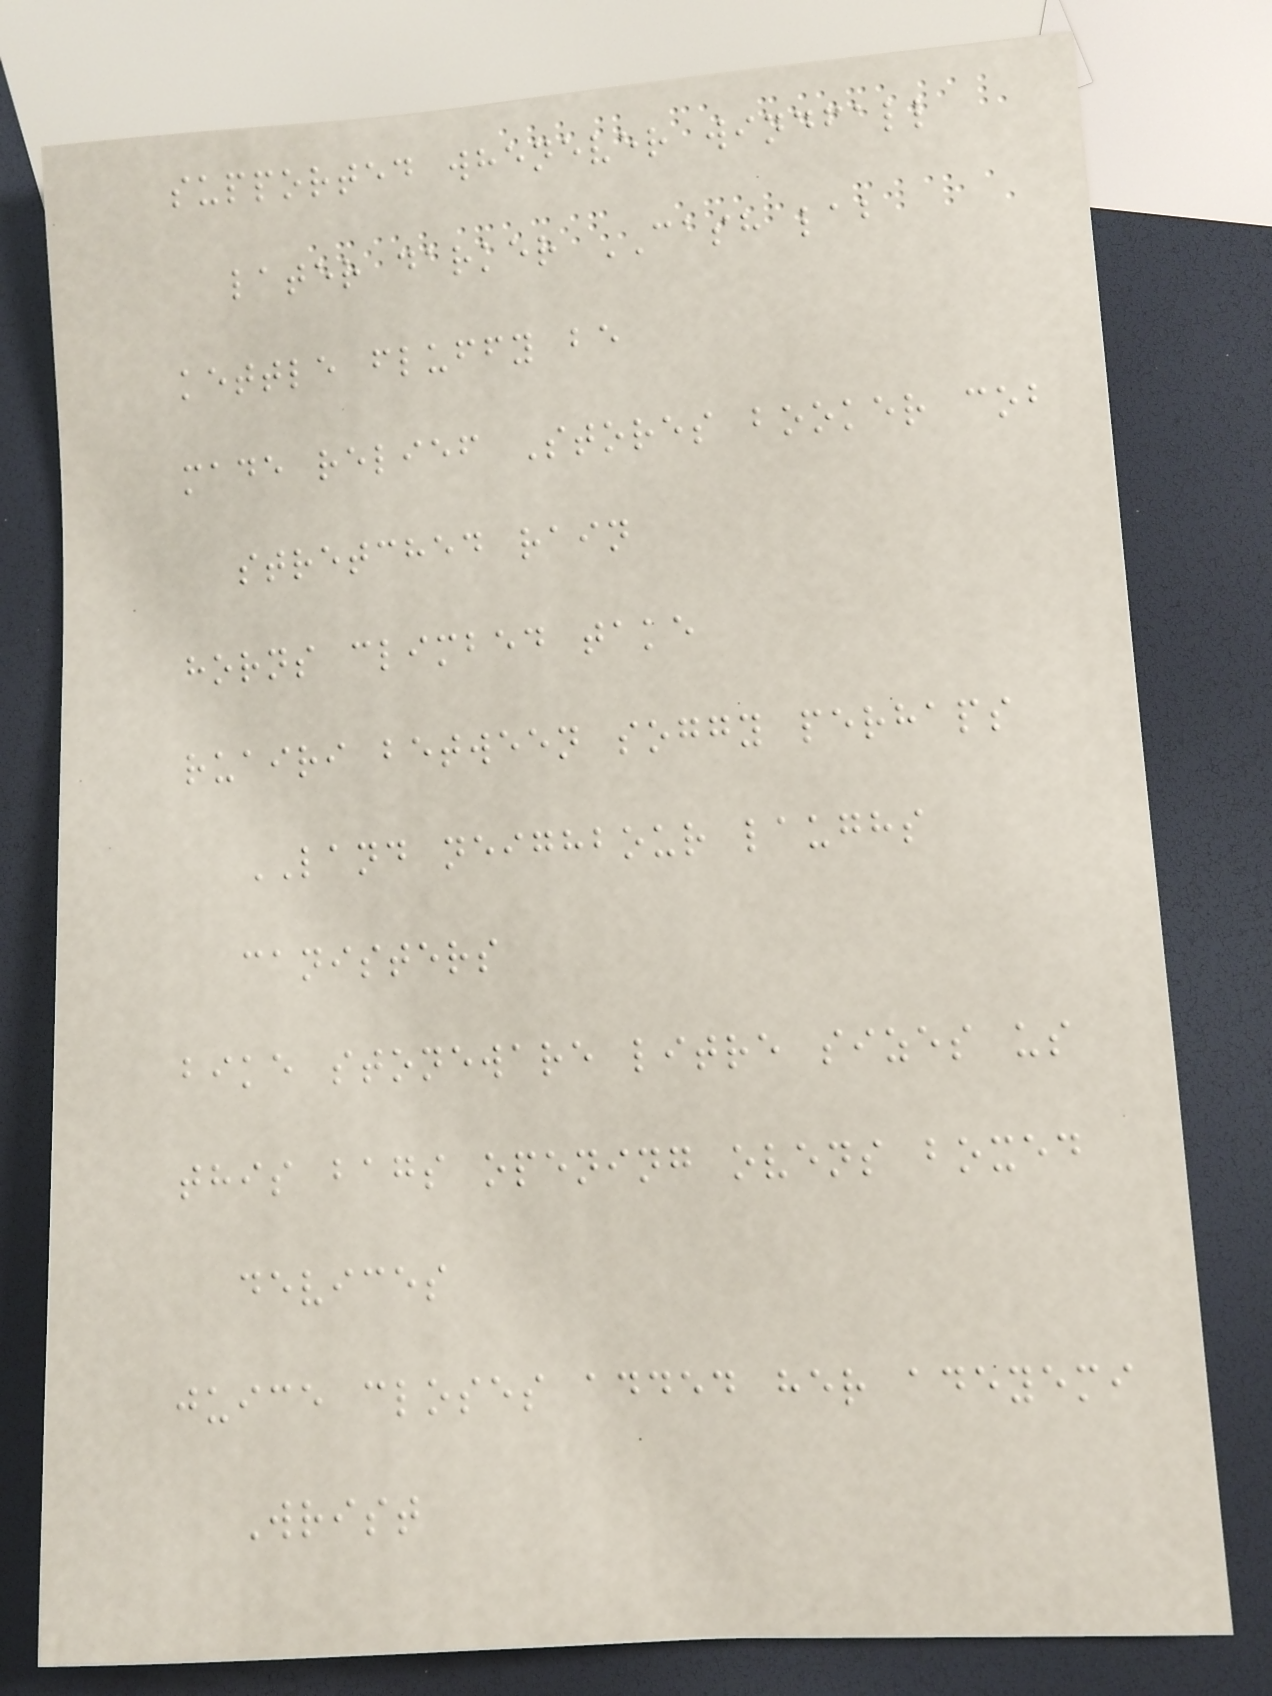supported whenever windfall
later darker CASH lab
kettle fluffy be
made relief Stores booker cob
stretched rain
horns climbed take
ruairi between soggy perhaps
LAND neighbour laughs
canisters
bike stoneware litre sizes us
this bags opening ovens boxed
devices
juice closes added her adeyemi
Wrist
